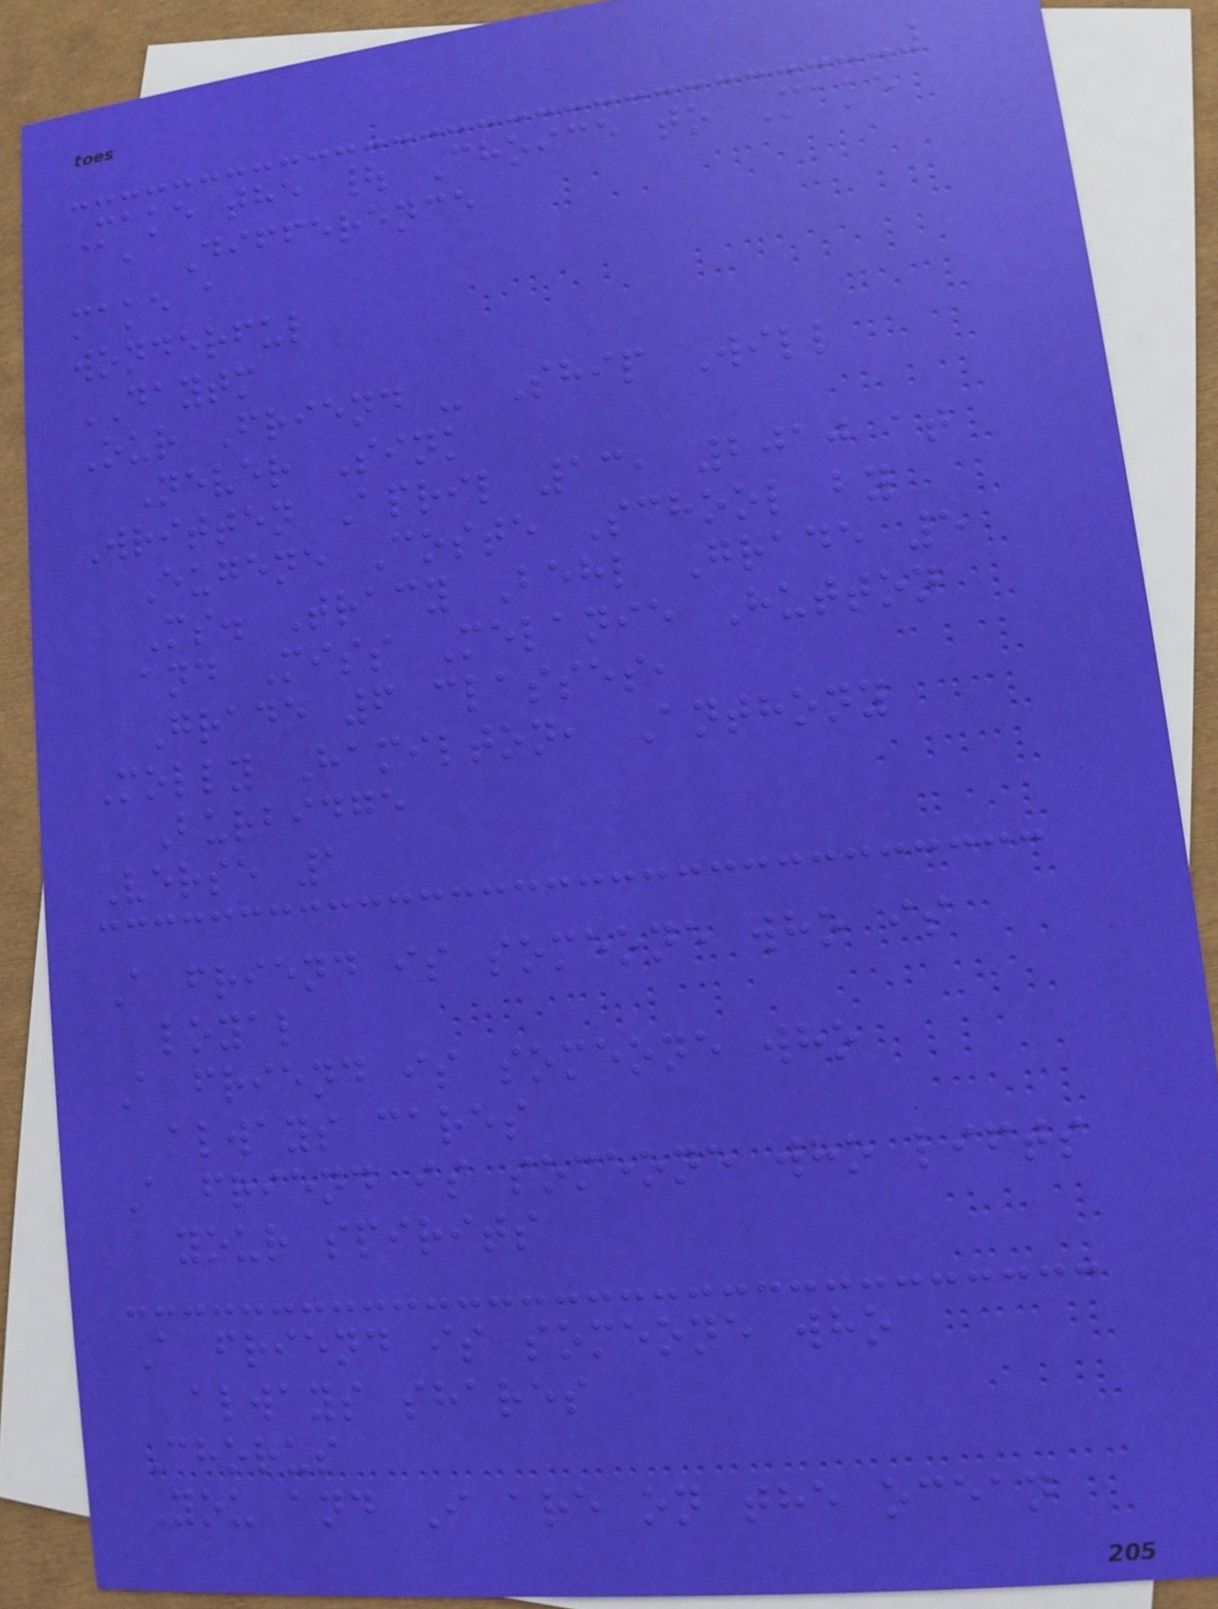Make the | Choice to Make
a Difference
make a
wonderful
DAYTM
Our Friend - Ship Will
Never Sink
Written April 13, 2010 at
Eugene Coste School by
Ms. Tracy Behl Grade 5
and Miss Melanie Hutton
Grade 6 classes,
Molly Hamilton, Anthony
Burbidge
Verse 1
A friend is someone who is
loyal
A friend is someone who
always cares
A friend is someone who lifts
your spirits
A friend is someone who
always shares
Chorus
You and I are on the ocean
